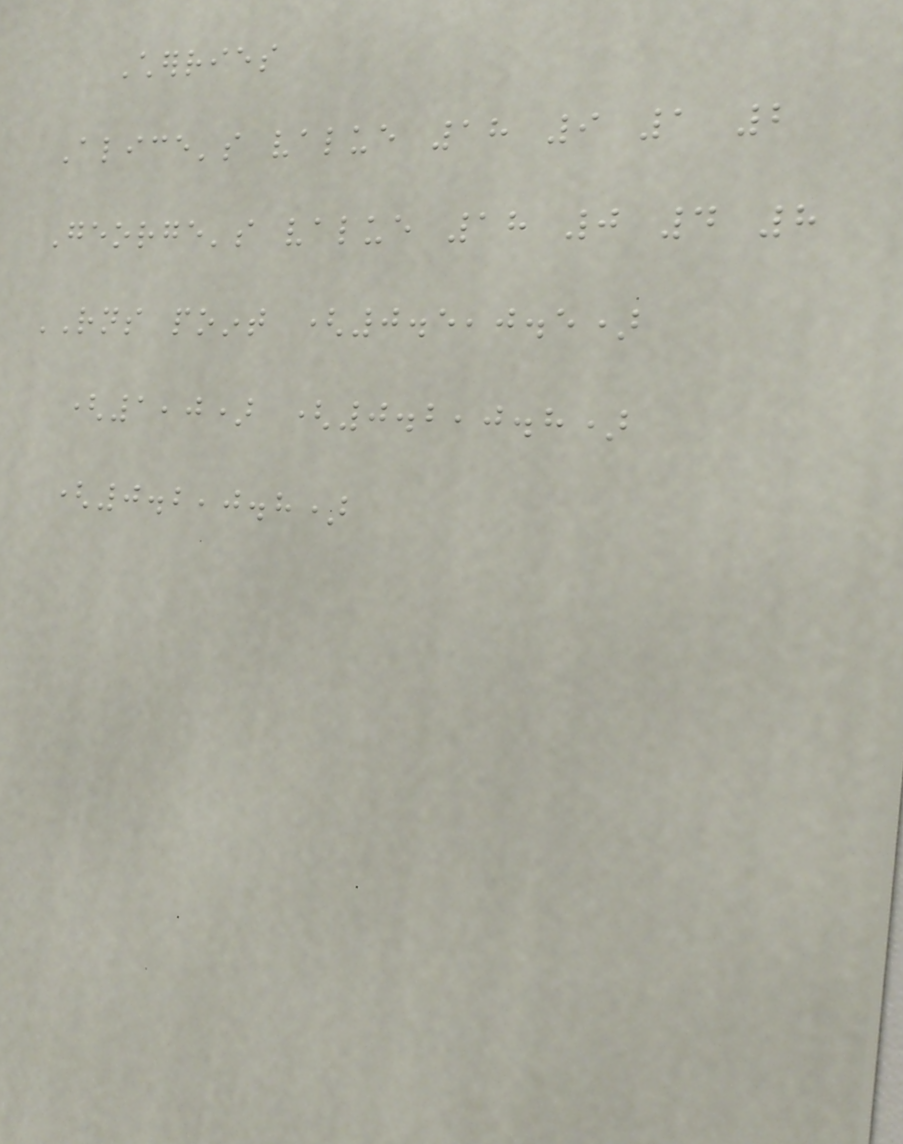Cherries
Alice's value 18 9 1 2
George's value 18 0 4 8
RNS point (0.5,0.5)
(1,0) (0.2,0.8)
(0.2,0.8)
